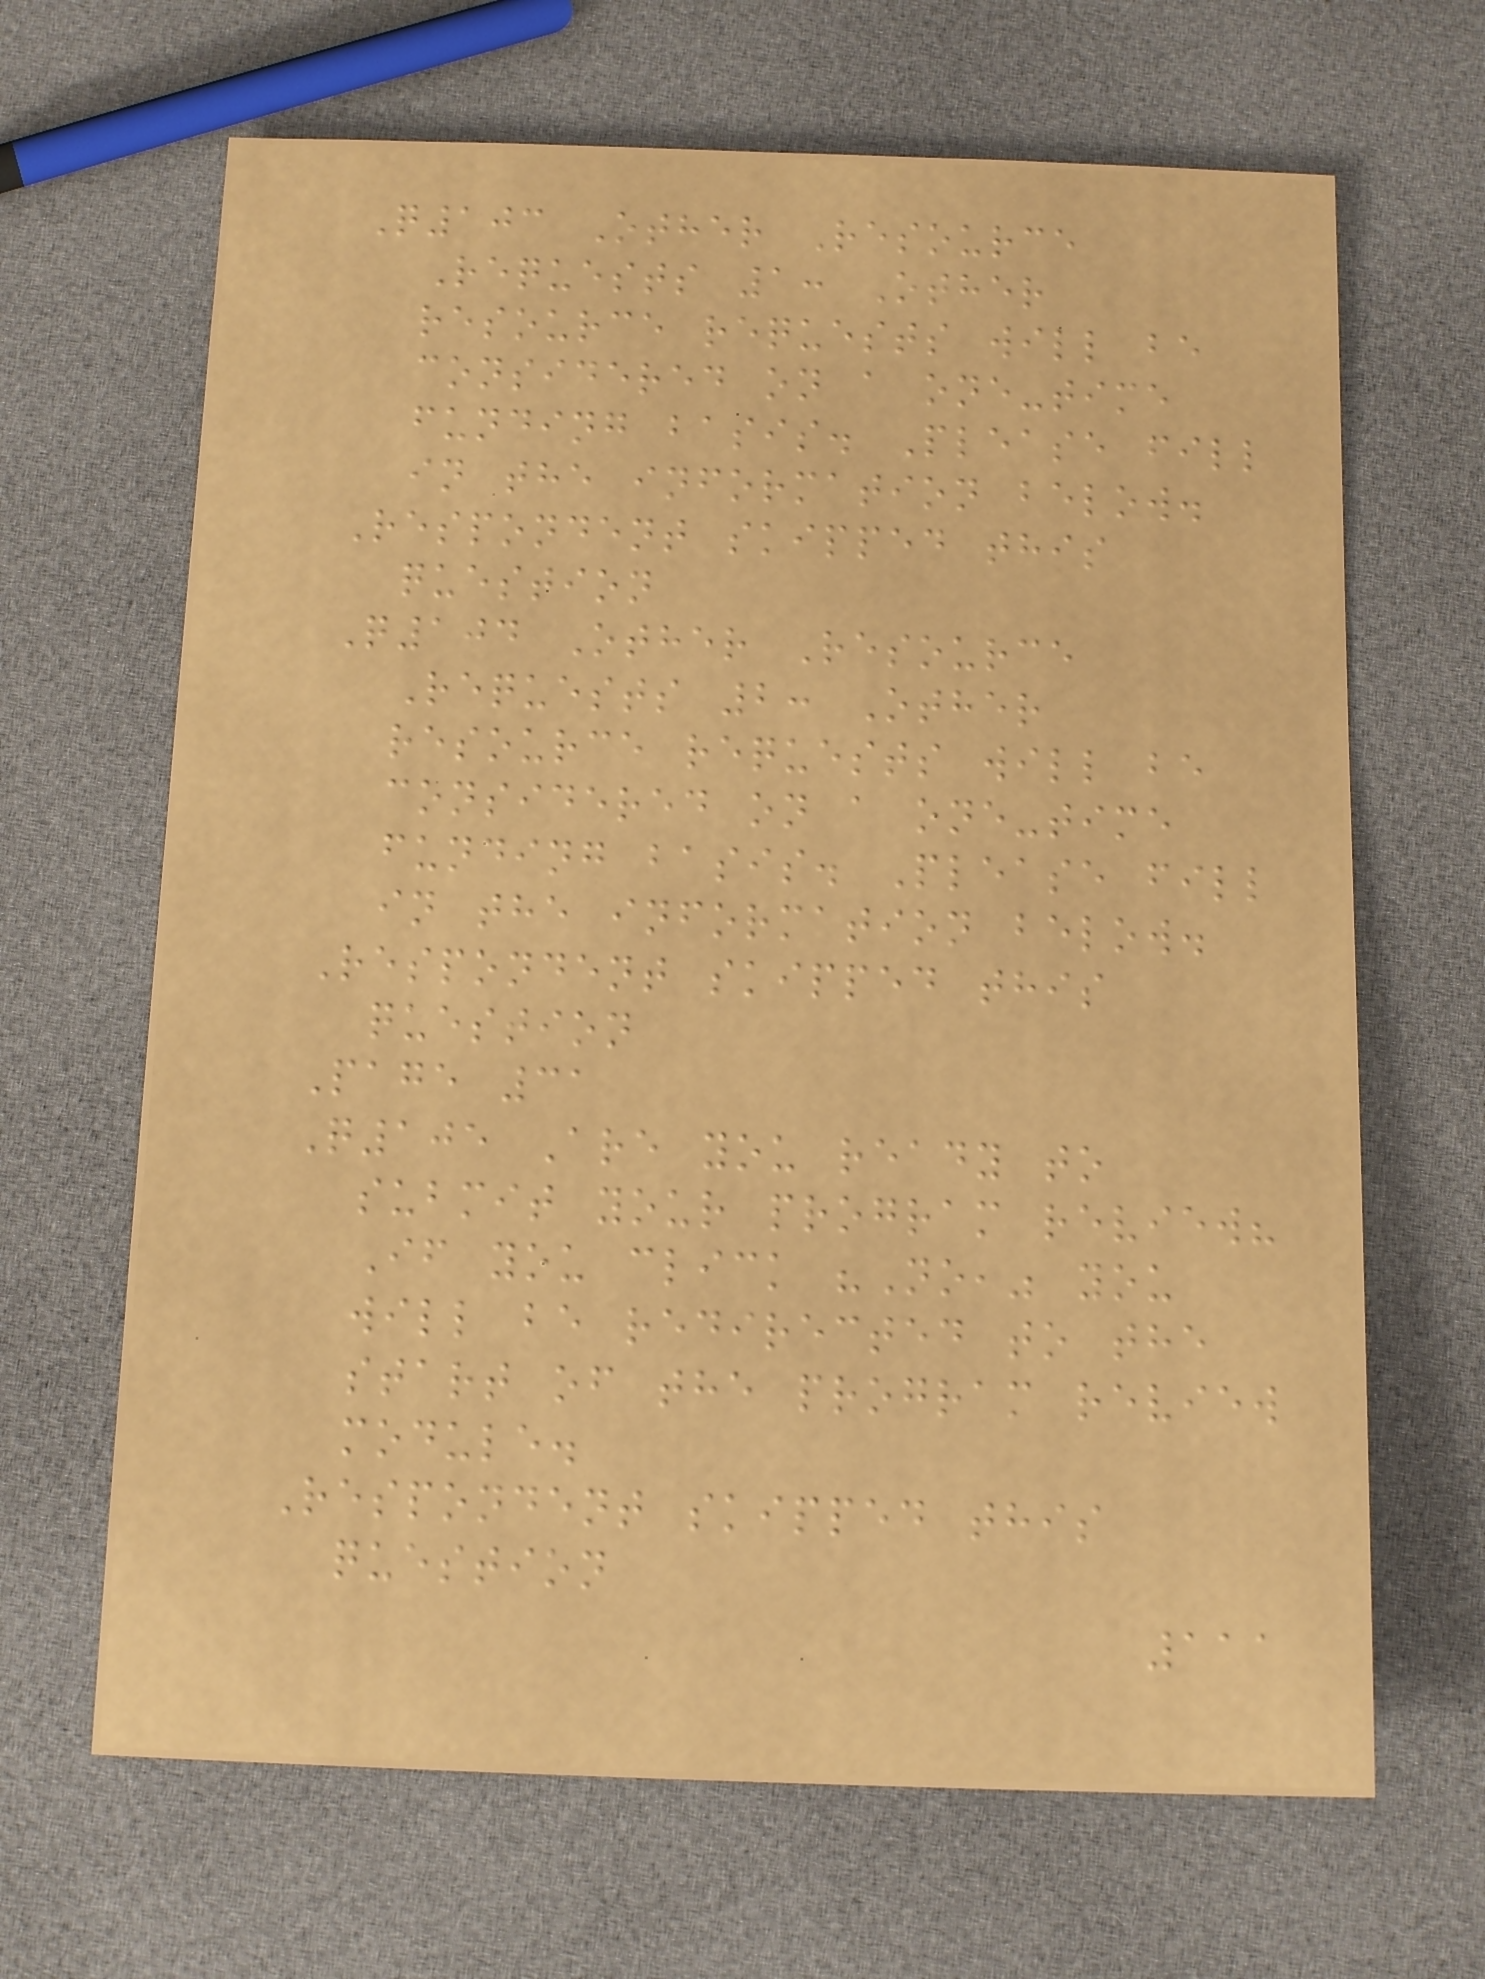Q103 Other Resource
Requests 1: Other
resource requests will be
considered on a one-time
funding basis. Please fill
in the information below.
Respondent skipped this
question
Q104 Other Resource
Requests 2: Other
resource requests will be
considered on a one-time
funding basis. Please fill
in the information below.
Respondent skipped this
question
Page 31
Q105 Are you ready to
submit your program review?
If you click "No," you
will be redirected to the
start of the program review
module.
Respondent skipped this
question
111
